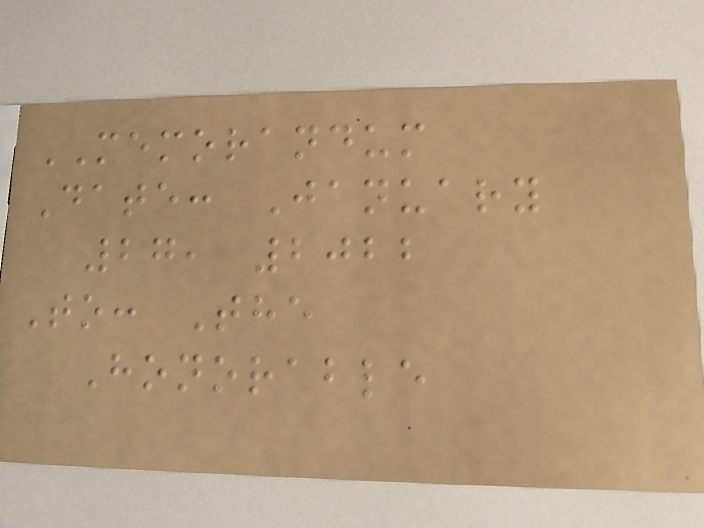MEMORANDUM
Date: January
27, 2022
To: The
Honorable
